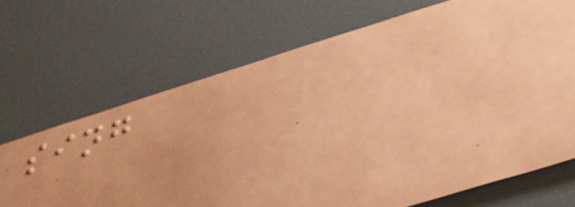sing
